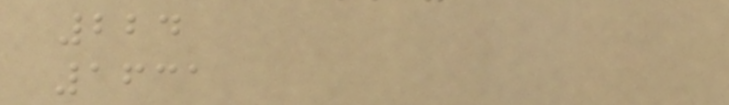224
1631
